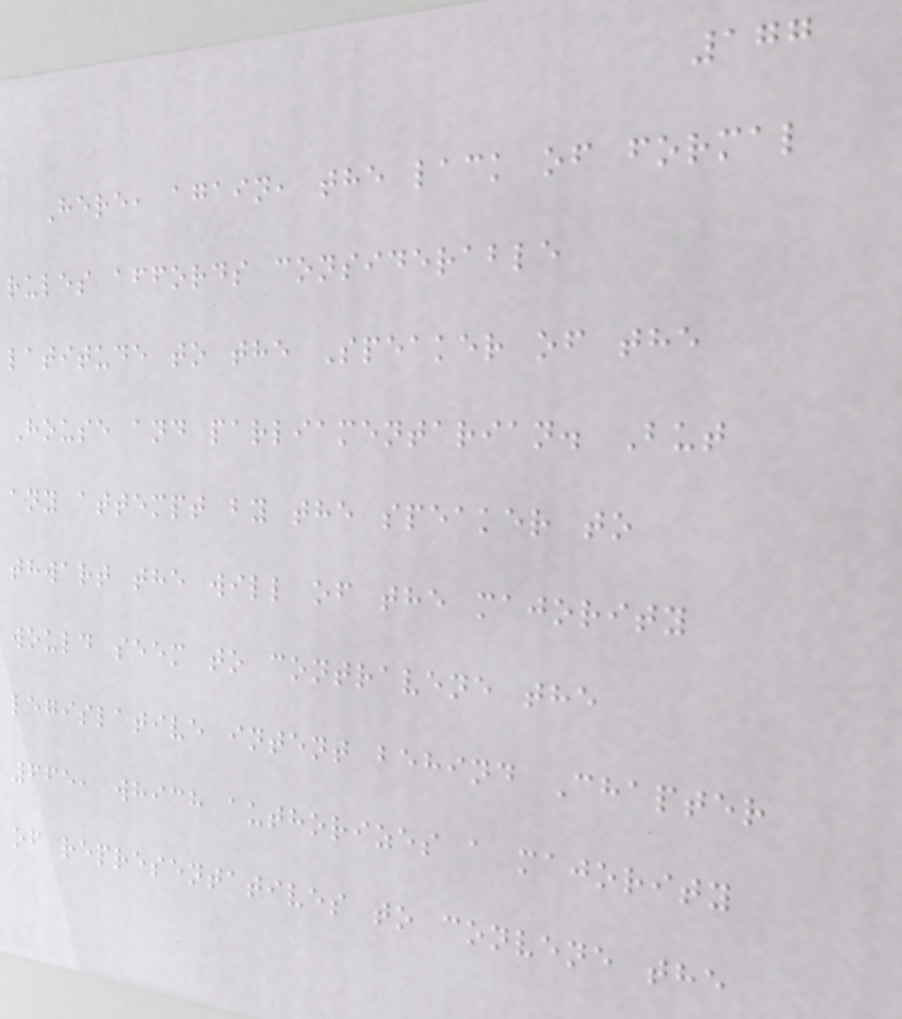177
Here, again, the lack of formal
rules affords considerable
latitude to the Speaker of the
House and parliamentarian. But
any attempt by the speaker to
thwart the will of the majority
would seem to contravene the
legislative intent behind Chapter
665, which authorizes a majority
of representatives to convene the
